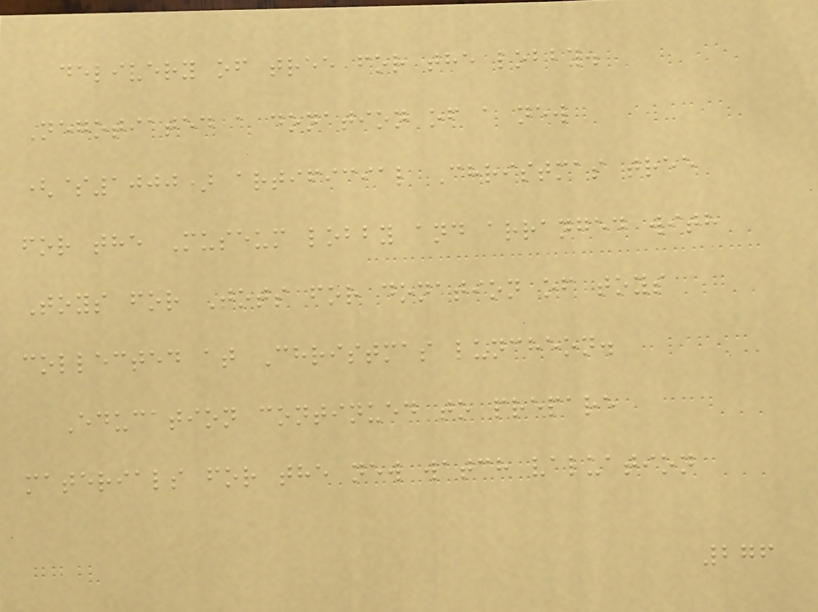delivery of tree for the lobby.
Negotiated a donation of a new
($1000) artificial Christmas tree
for the Museum lobby and arranged with
Toys for Tots for donation of toys
collected at Christmas luncheon.
Education continued to prepare
materials for the new watch valuation
276
